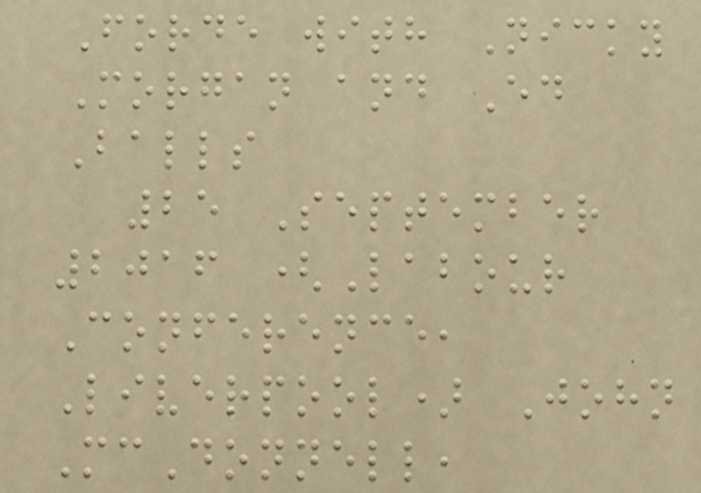Forde with Nicky
Morgan and Ed
Balls
25 September
2016 (Labour
Conference,
Liverpool) John
McDonnell,
